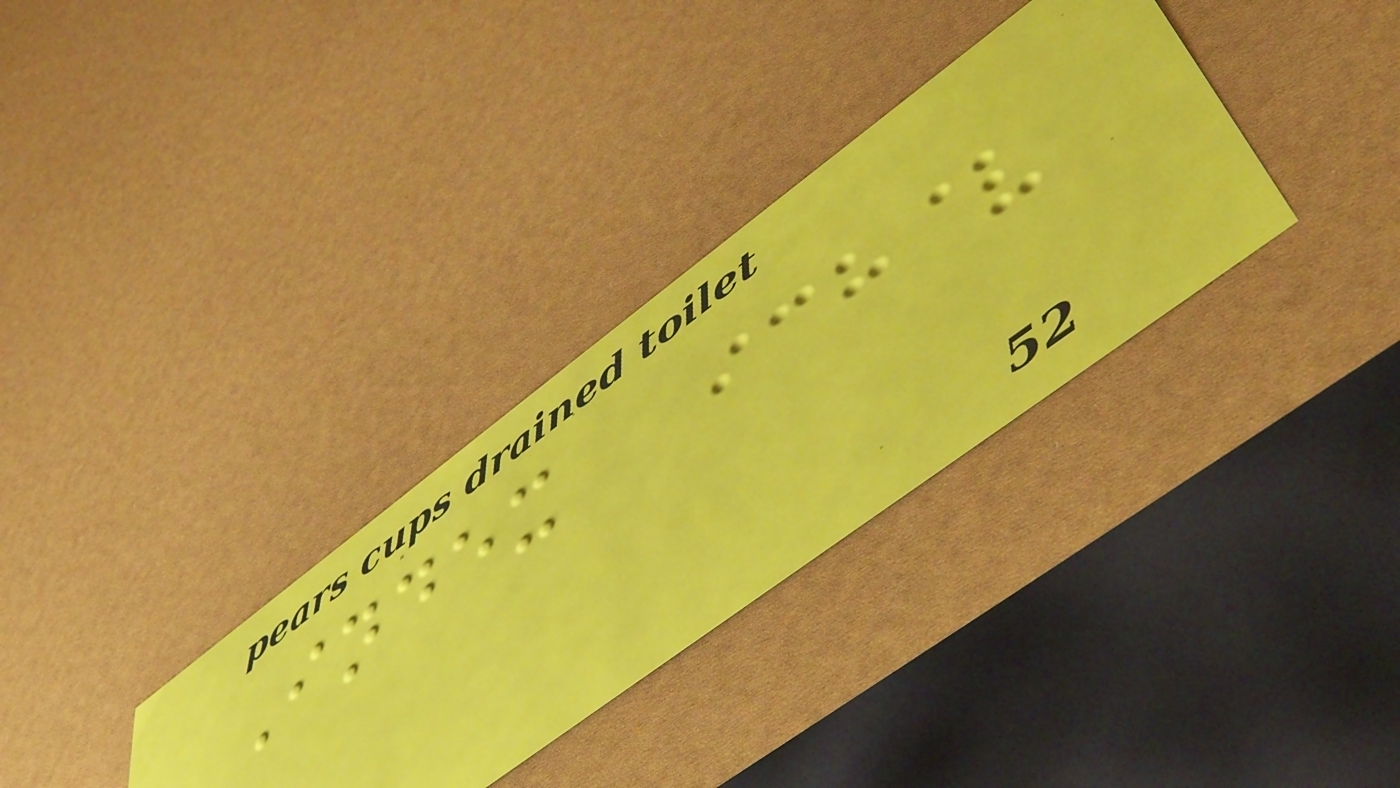Index
